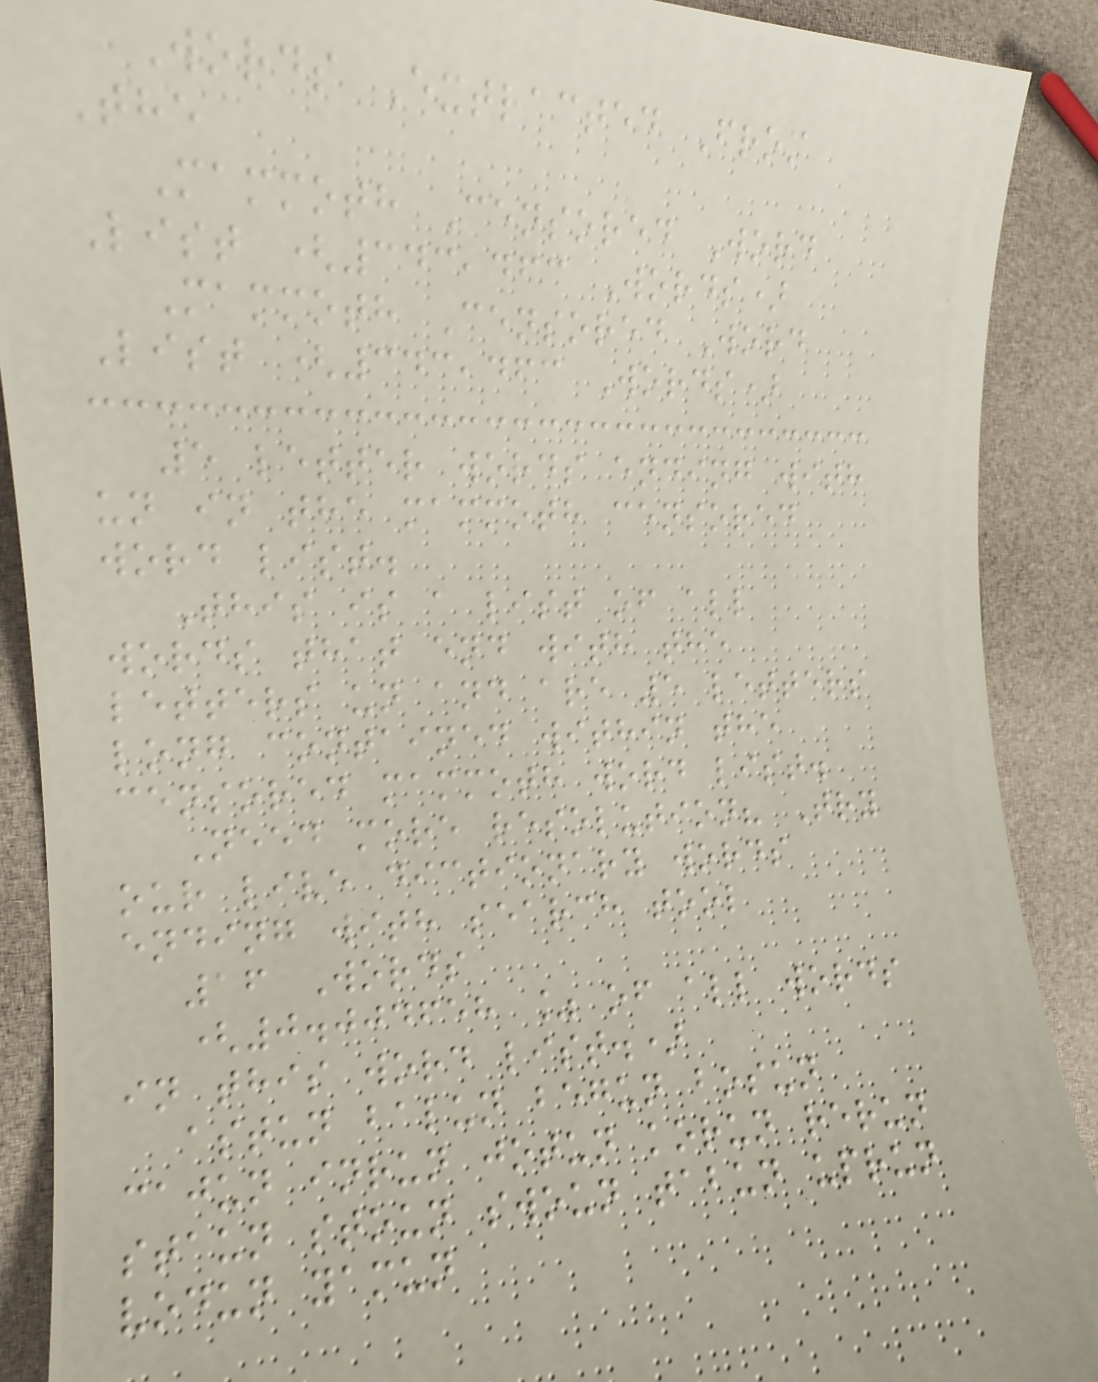Words Extracted From
The
Mammoth Censored Word
List (343,463 Words)
Mammoth Censored Word
List (343,463 Words)
5 letter words ending with
un in the mammoth censored
word list.
This is a list of all
words that end with the
letters un and are 5 letters
long contained within the
censored mammoth word list.
Need more resolution? Try
our live dictionary words
ending with search tool
16 Words
(0.004658 % of all words
in this word list.)
astun balun begun bosun
cajun inrun jotun korun rerun
staun stoun swoun tabun uprun
vodun yamun
